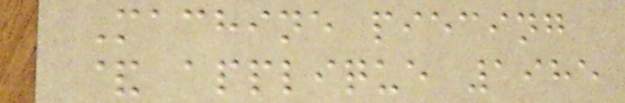Machine piecing
& applique 1985
